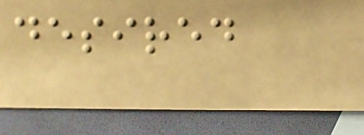desired
